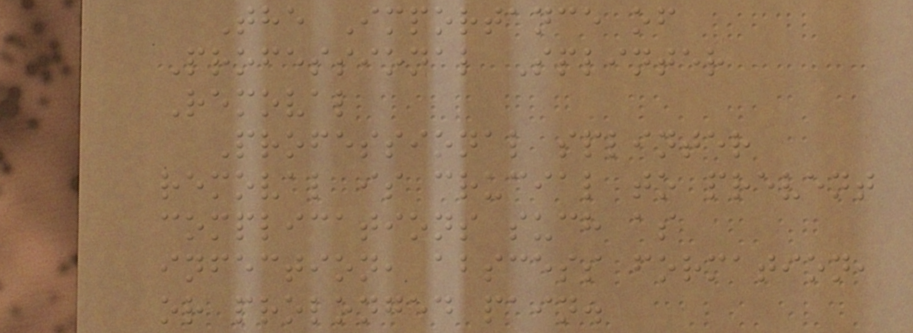The Importance of
Professional Splinter
Removal
Professional splinter
removal is crucial to prevent
complications such as
infection, abscess formation,
or prolonged pain.
